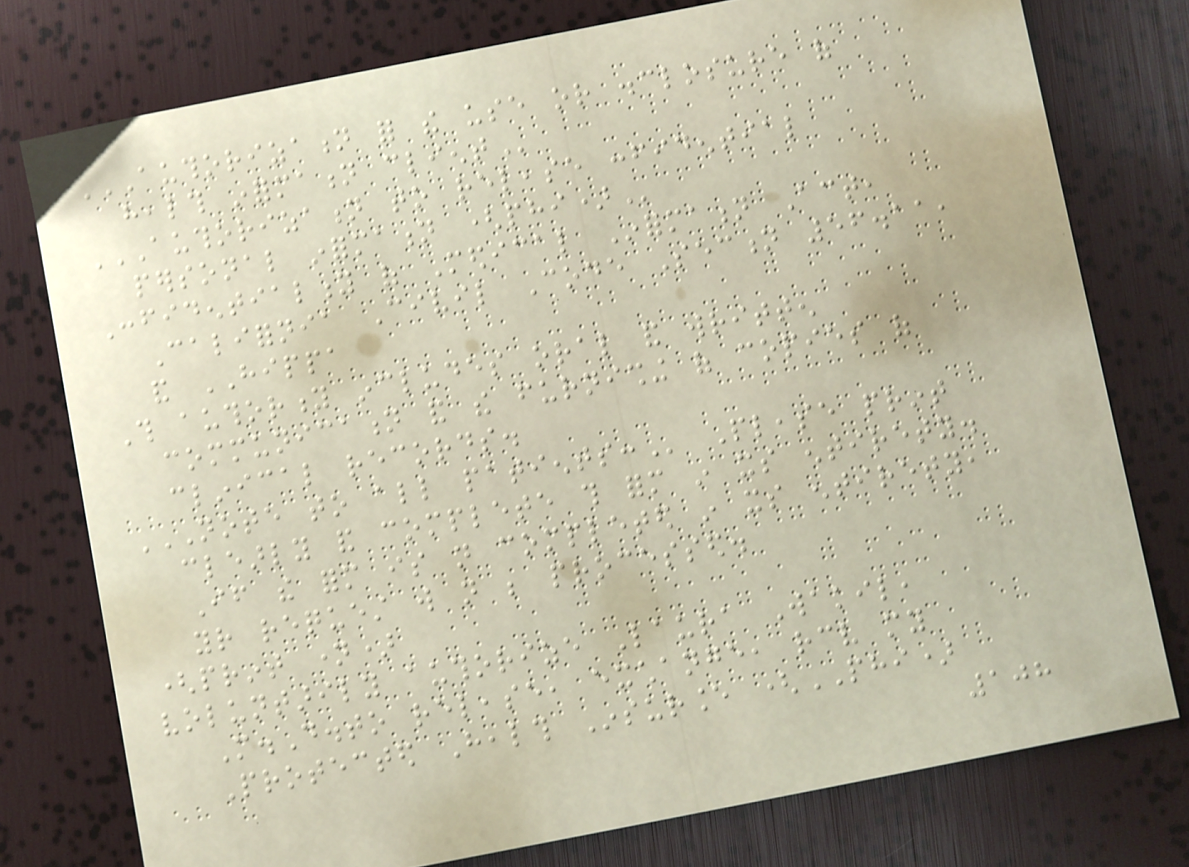AUTHORIZATION FOR THE USE OR DISCLOSURE OF
HEALTH INFORMATION CLIENT
AUTHORIZATION TO RELEASE CONFIDENTIAL
PERSONAL INFORMATION (PHI)
Confidentiality of Medical Information Act,
California Civil Code Section 56.11,
and HIPPA
This authority includes oral and written
communication and the furnishing of copies of
clinical records.
NOTE TO ALL PATIENTS: Please print
clearly and complete this form in its entirety.
If the form is not completed in its entirety,
your request will not be processed.
(print name)
voluntarily authorize Laura Wakil,
M.D.to release, exchange, receive my
Protected Health Insurance (PHI)
108
